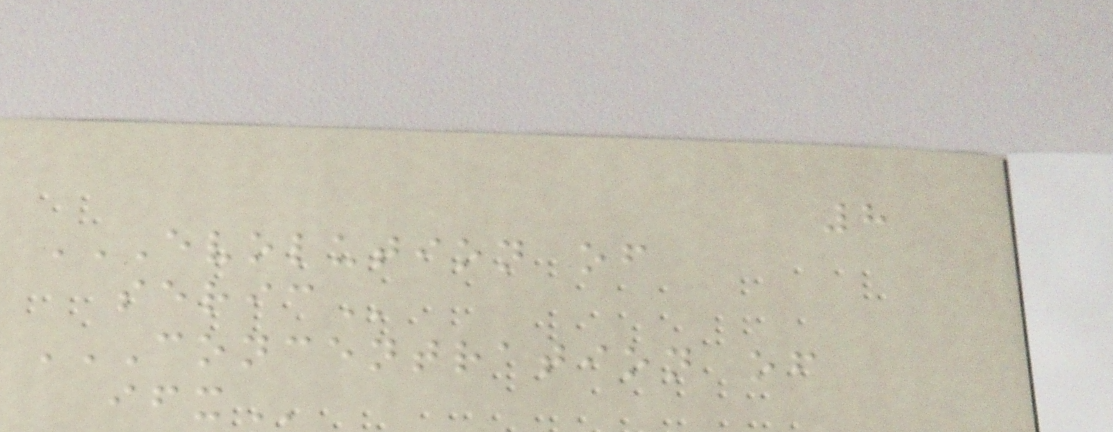8
EVOLUTION OF
SERIC
CONCENTRATION OF
IFX
